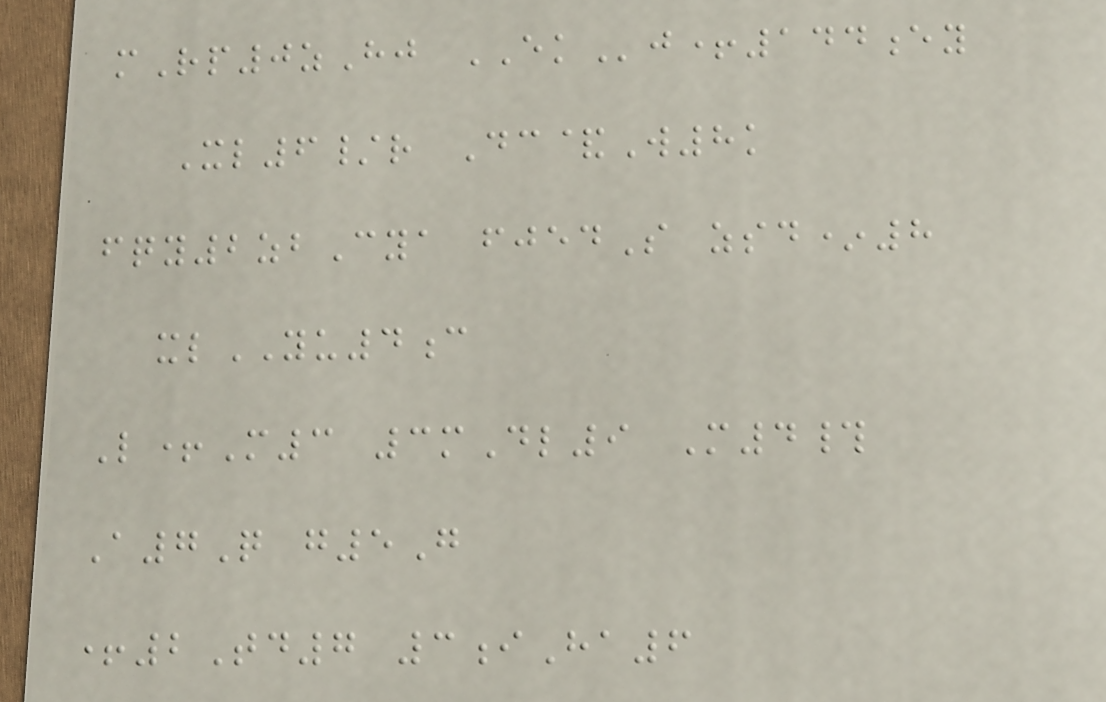mRp0zHj EKj+144ey
Xl6/r Dc&W8k
fqy2zbCya fjedS zsd*8
xlYU4c
L+M3 3mDl9 M4#
A7Q g5G
+2Td7 3iHa6
